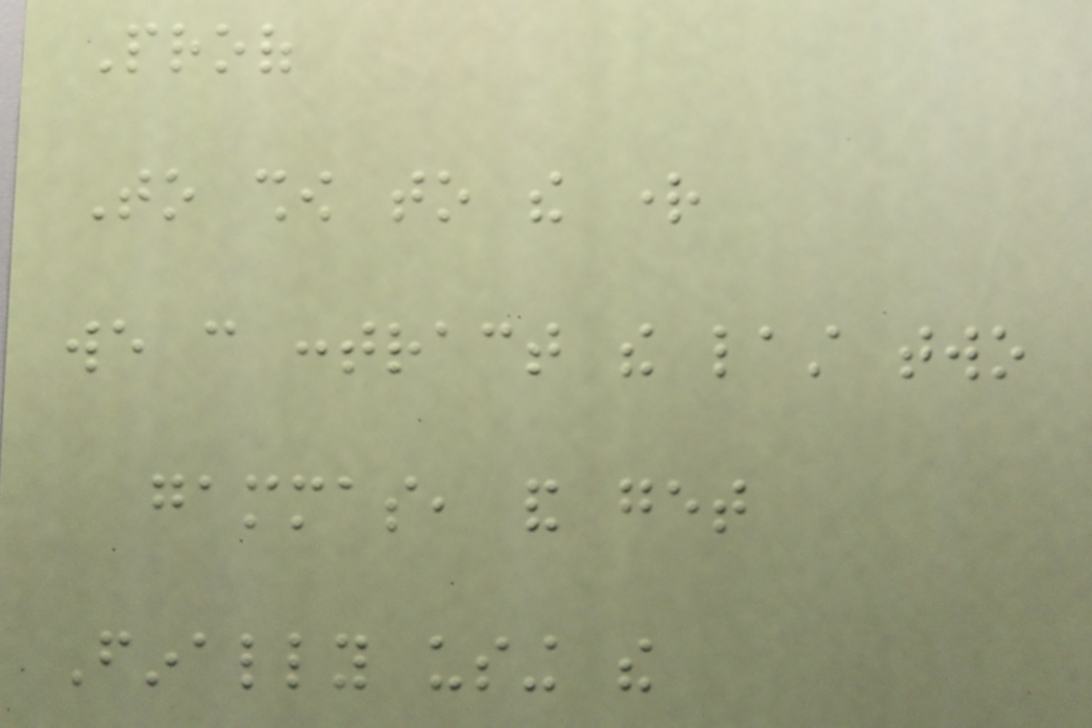Proof
To show to the right
we can contract the last two
gammas, and get
Finally using the
